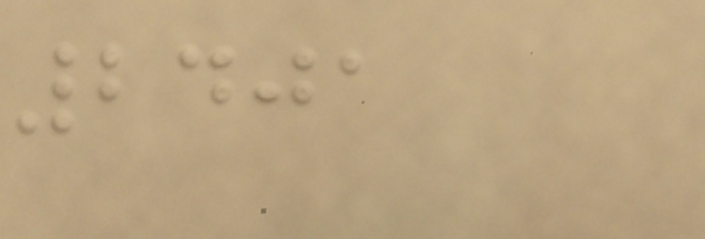2401
